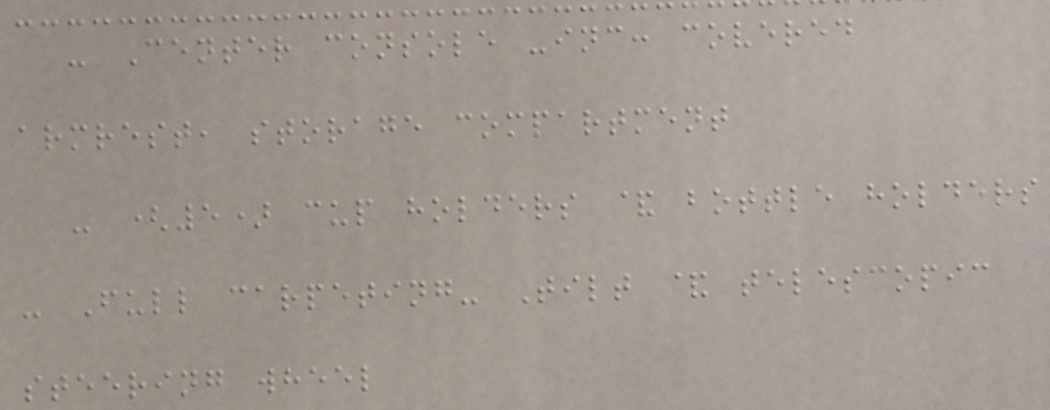- Center console -inc: covered
armrest, storage compartment
- (5) cup holders & bottle holders
- Full carpeting- Tilt & telescopic
steering wheel
